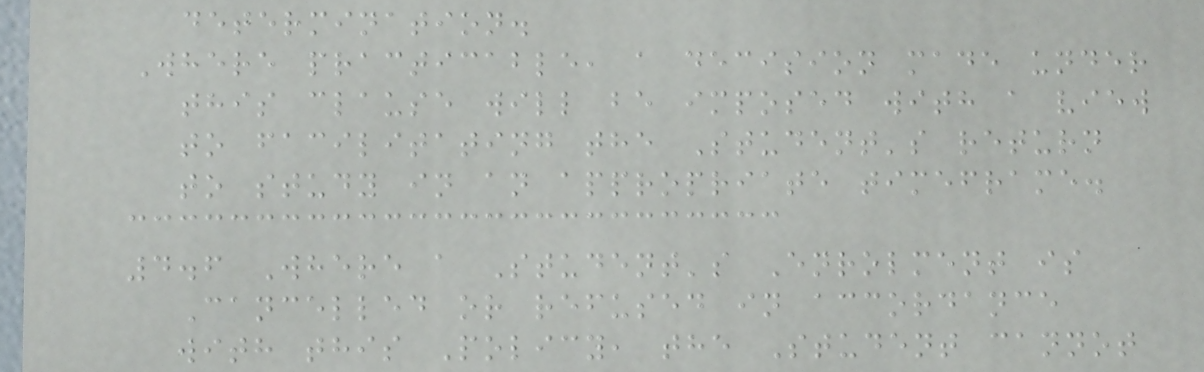determination.
Where practicable, a decision made under
this clause will be imposed with a view
to facilitating the Student's return
to study in an appropriate timeframe.
4.6 Where a Student's Enrolment is
Cancelled or refused in accordance
with this Policy, the Student cannot
